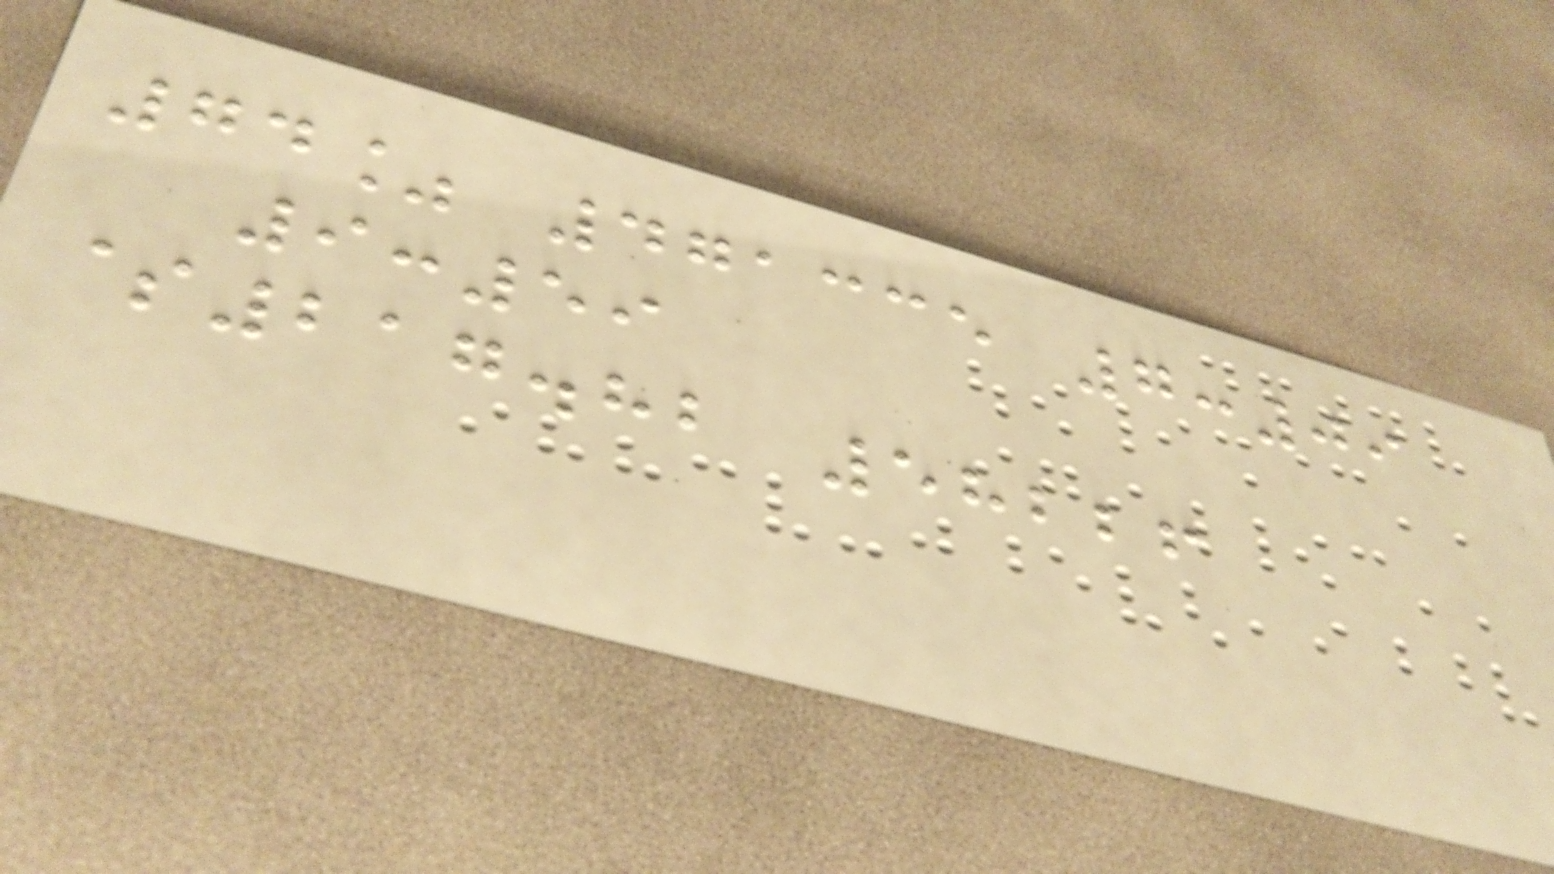74% 471335 7:09
9:59
$217.82 58226
